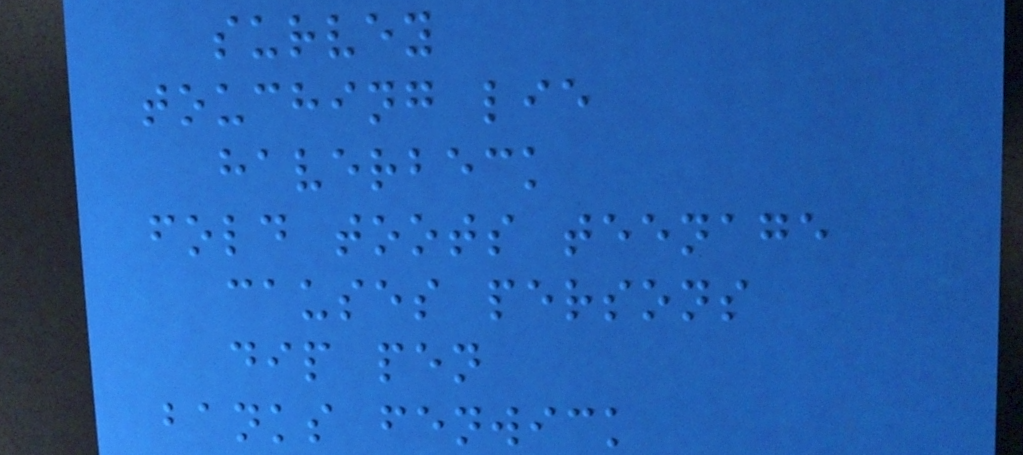survey
touching lie
haverbeck
fold toots teenage
causes persons
dip pen
banks fenwick
